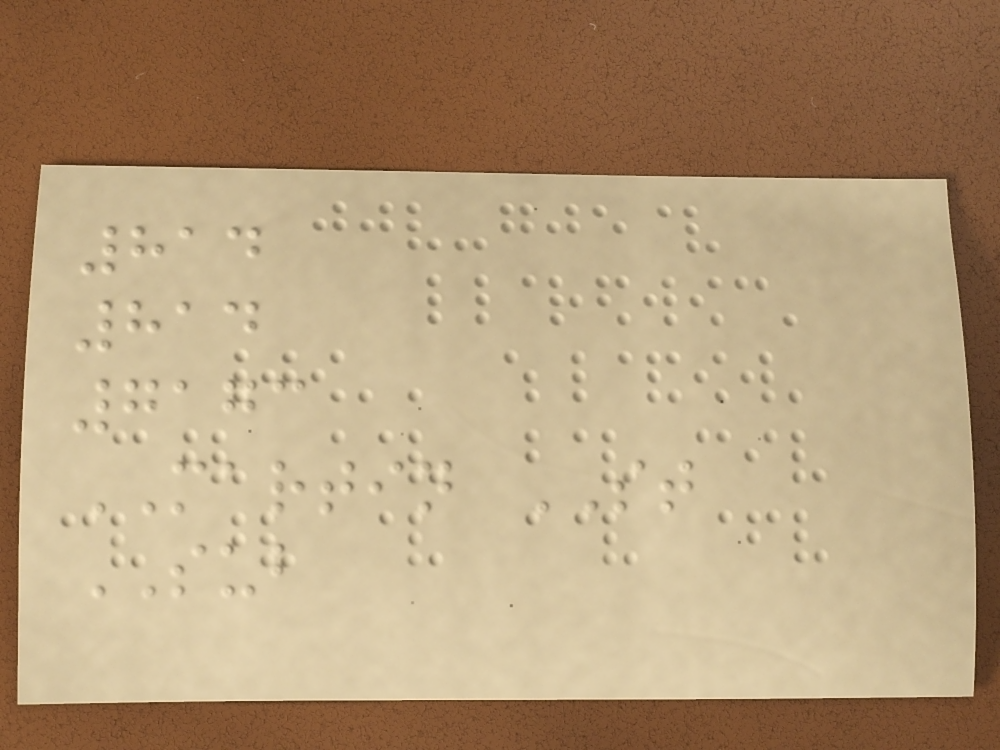814
814
7173
MARTIN ST
SUB
